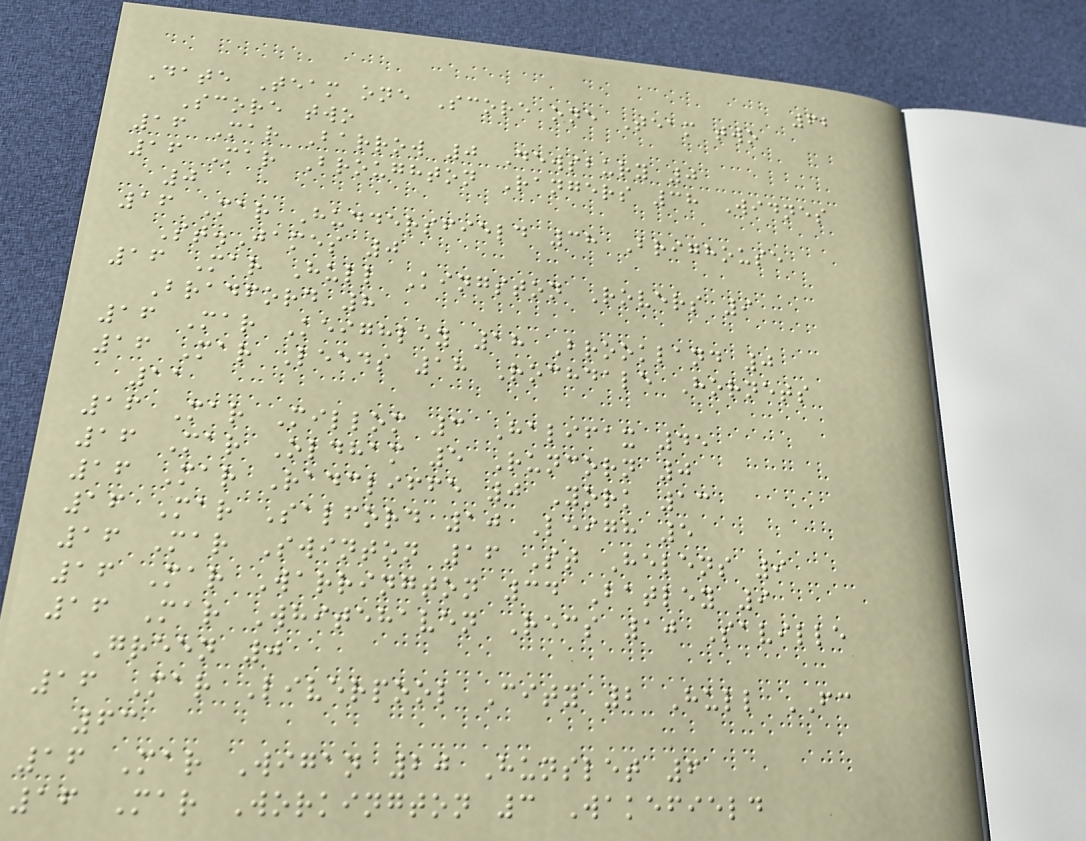62
Date Team one Score one Team two
Score two
16 Mar Barrow 0 Dewsbury 0
16 Mar Broughton Rangers 38 Widnes
0
16 Mar Huddersfield 38 Brighouse
St.James 0
16 Mar Hull Kingston Rovers 9
Bradford 8
16 Mar Keighley 18 Brookland 0
16 Mar Leeds 18 Rochdale Hornets
11
16 Mar Millom 3 Halifax 45
16 Mar Oldham 5 Runcorn 0
16 Mar Radcliffe 0 York 13
16 Mar Salford 10 Leigh 5
16 Mar Swinton 16 St Helens 9
16 Mar Warrington 34 Batley 9
16 Mar Whitehaven Recs 10 Saville
Green 0
16 Mar Liverpool City 2 Hull FC
63
16 Mar Wigan 20 Hunslet 6
16 Mar Workington 3 Wakefield
